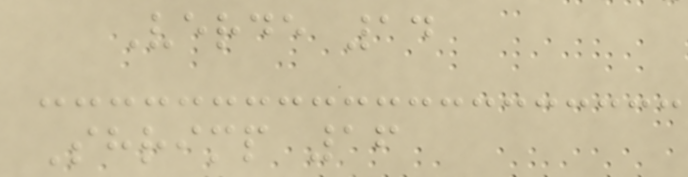Verde 14
Shrimp 16
